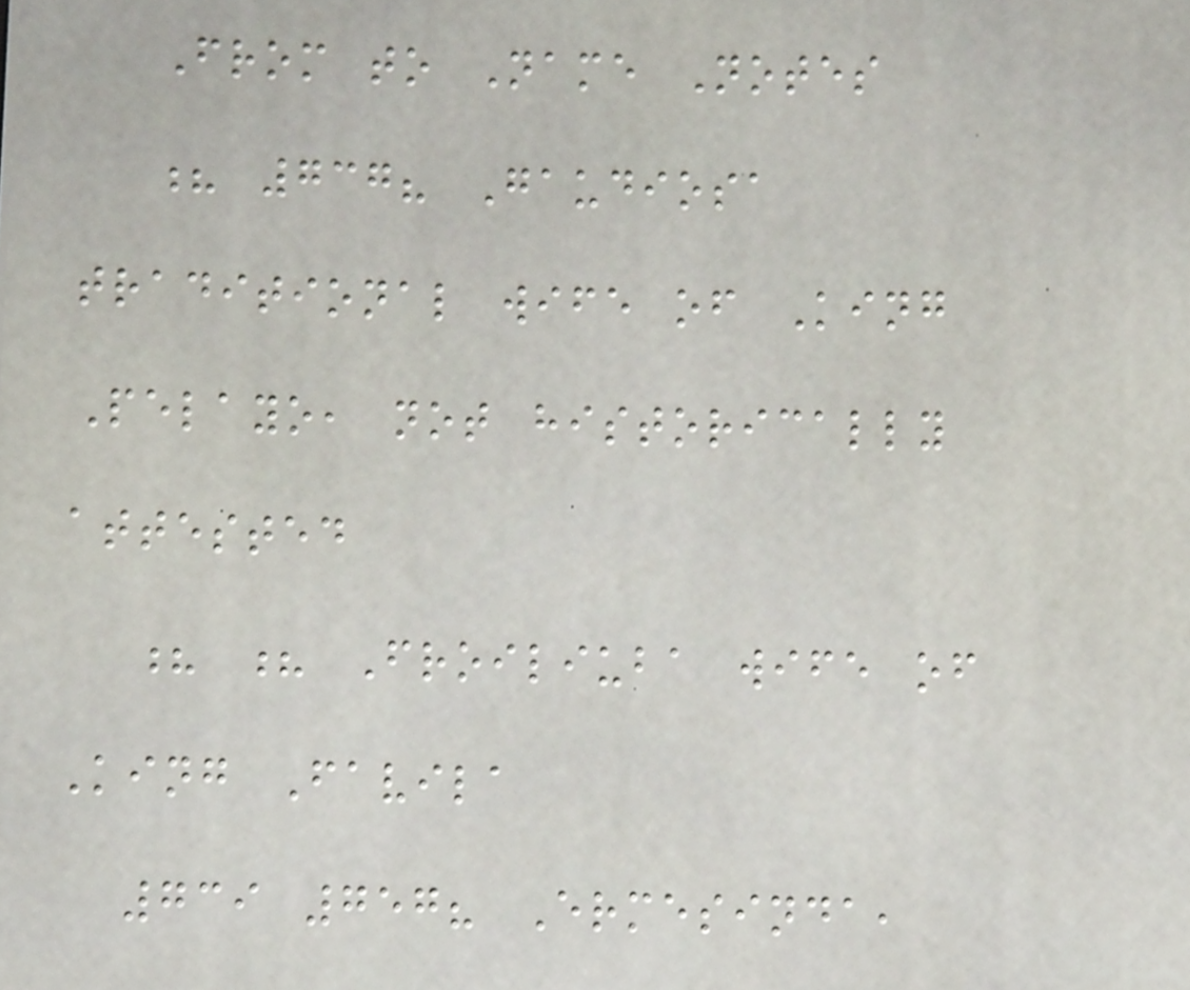From to Name Notes
? 737? Gaudiosa
traditional wife of King
Pelayo, not historically
attested
? ? Froiliuba wife of
King Favila
739 757? Ermesinda,
